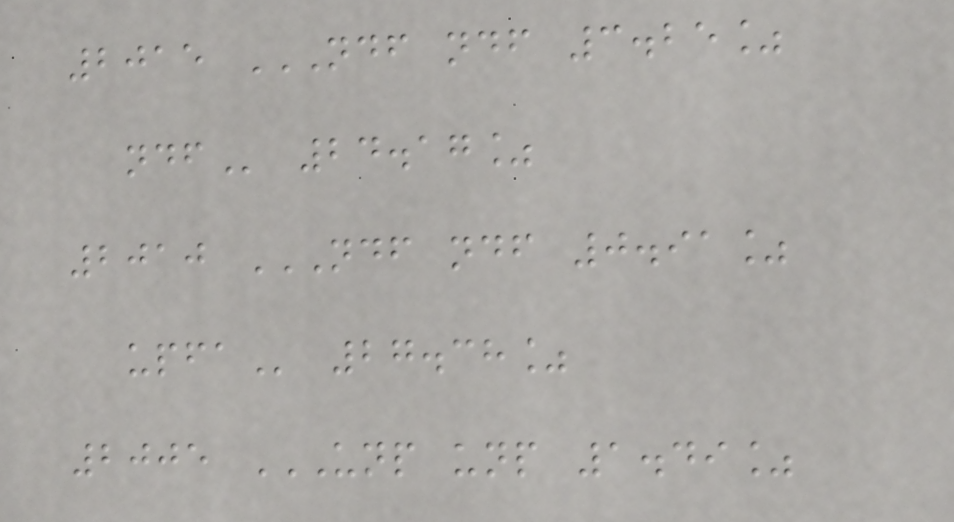2015 NDF NDF 3.25%
NDF 24.17%
2010 NDF NDF 0.91%
UPFA 27.38%
2005 UNP UNP 1.49%
